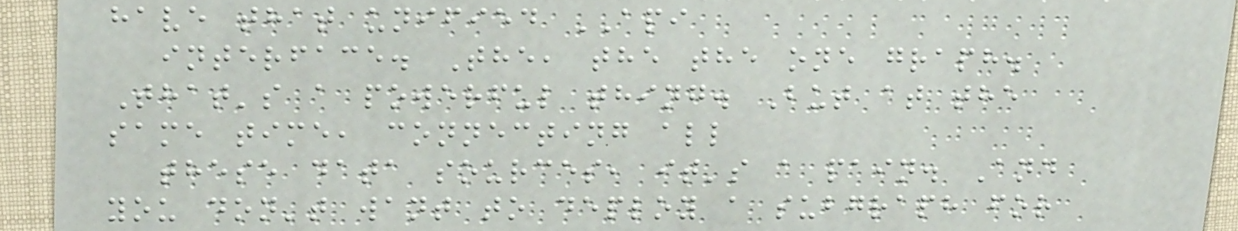have that unified API
interface. The, the the one graph.
That's a powerful thing. But at the
same time, connecting all
these data sources, it's a pain. And
you don't want to deploy a subgraph for
